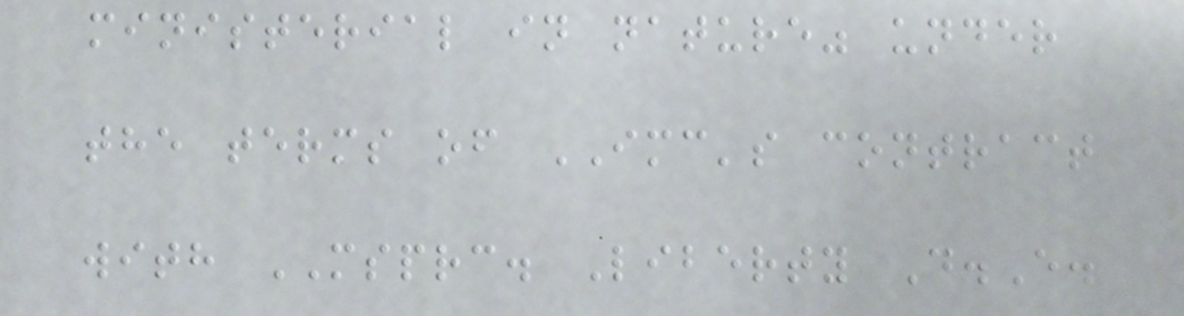ministerial in nature" under
the terms of IMC's contract
with MSPRC. Liberty D.E.
